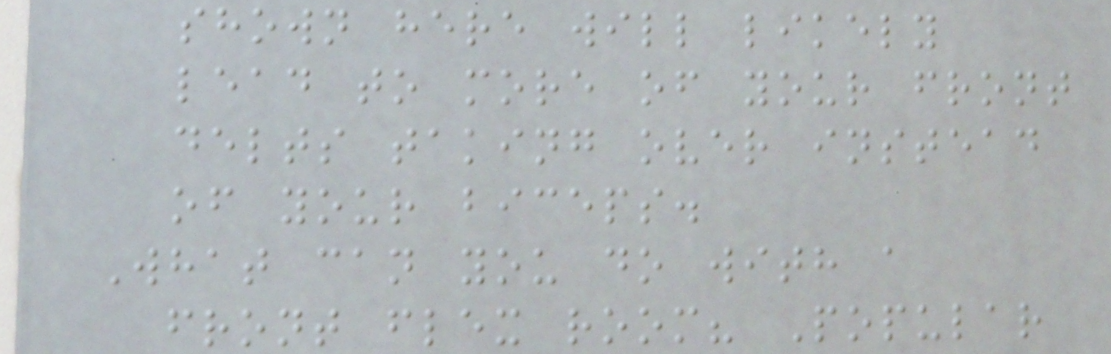shown here will likely
lead to more of your front
delts taking over instead
of your biceps.
What can you do with a
front flex room? Popular
